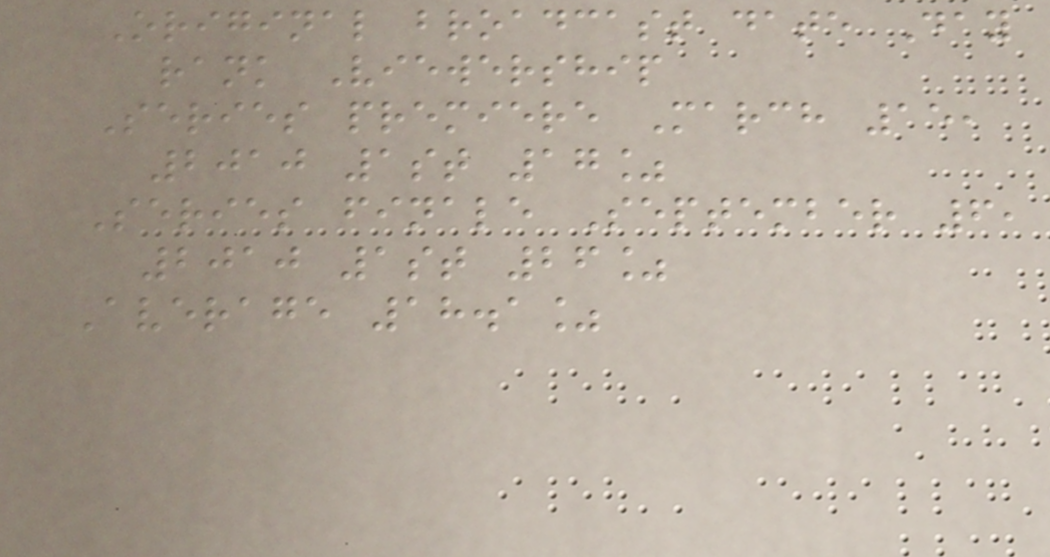Original broadcast date Day
rank Viewership
Series premiere March 15,
2010 1st 17%
Series finale September 6,
2010 1st 26%
Average 18.1%
